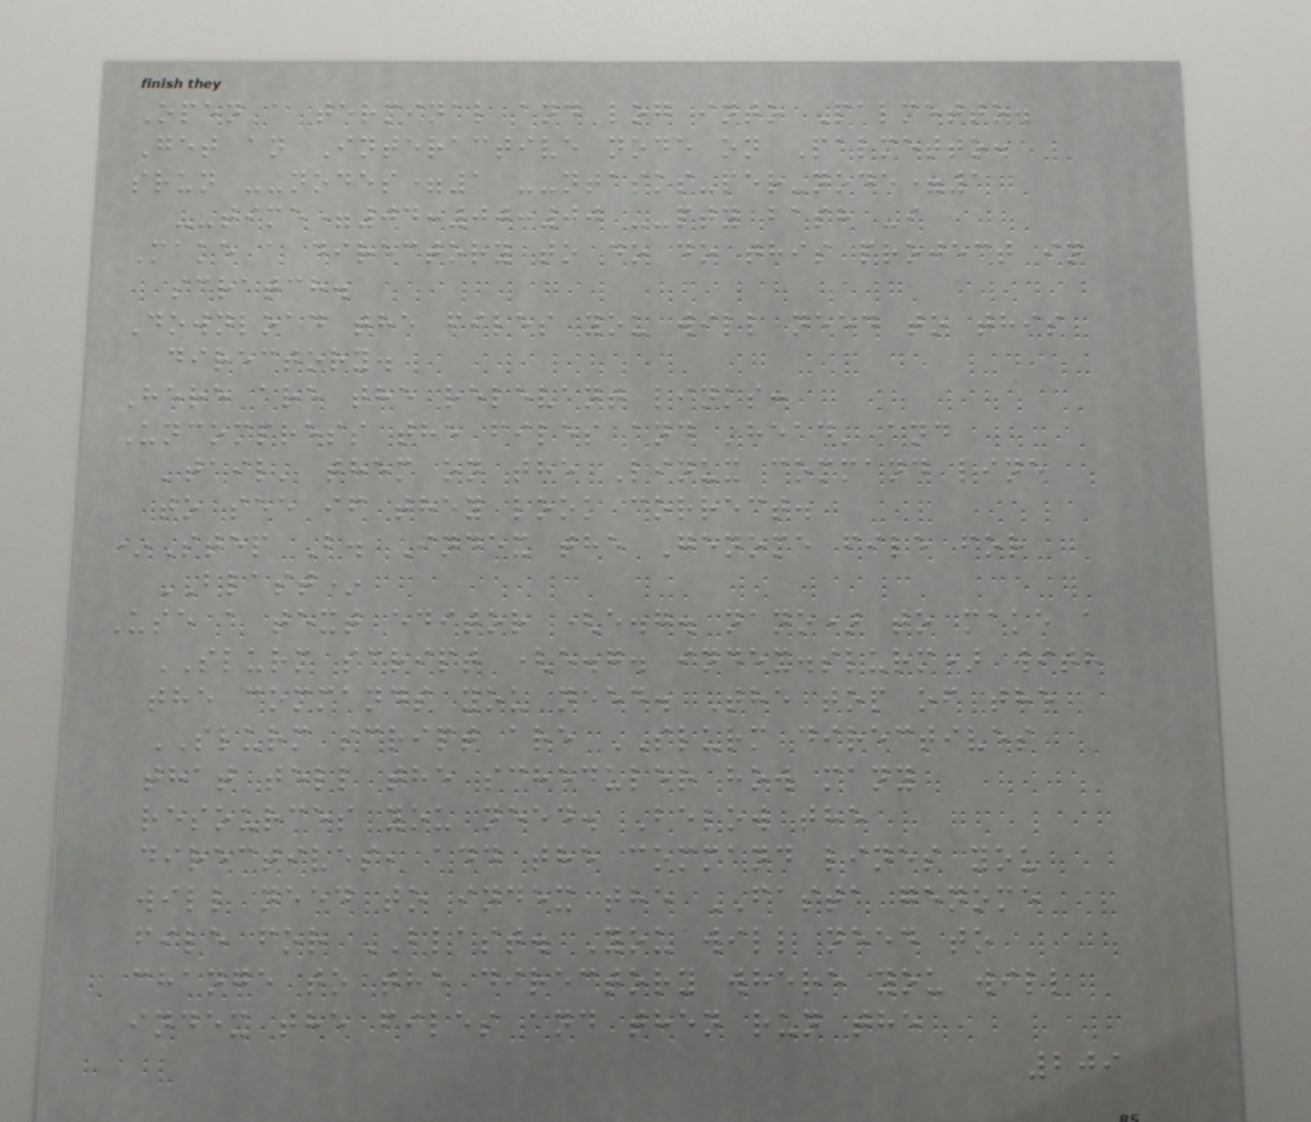Open a terminal and log into Palmetto.
Get an Interactive node on Palmetto.
srun --nodes=1 --ntasks-per-node=1
--time=04:00:00 --pty bash -i
Make a directory to do do this project in
scratch.
Download the files you will need to this
directory.
Here are the relevant links:
Uncompress the files and 'head' and
'tail' them on the Linux command line
to see if they look correct.
*Step B. Index the Genome file for
BLAST*
Use a text editor (e.g. nano) to make a
SLURM script (e.g. index.slurm) with
the commands you need. The top of the
SLURM script are SLURM directives
that tell the scheduler how many
resources you need. Below the
directives, add the command lines you
will need to index the FASTA genome
file for BLAST. You will need to
change to the directory where you will
index the files and then run the
209
